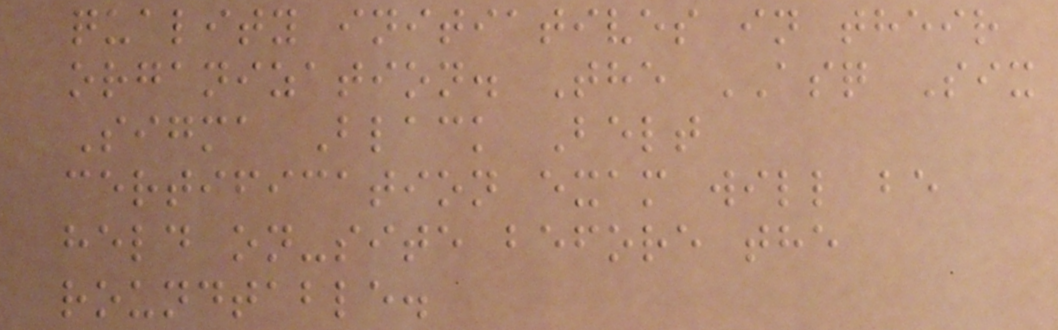quality initiatives in their
organization. The ASQ Six
Sigma Black Belt
certification exam will be
held on-site before the
roundtable.
